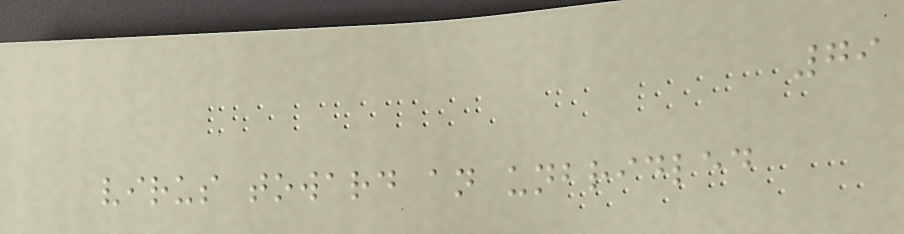79
virus toward an unbridled
